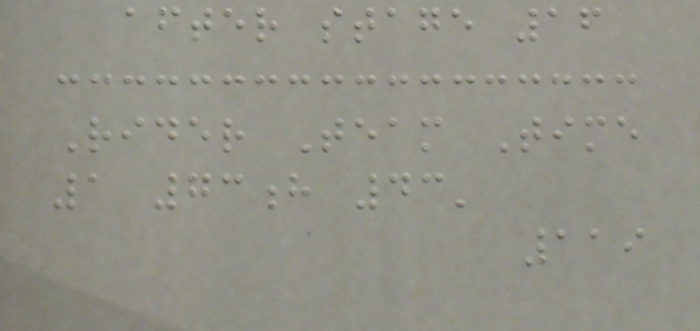after stage 16
Rider Team Time
1 73h 43'
119
